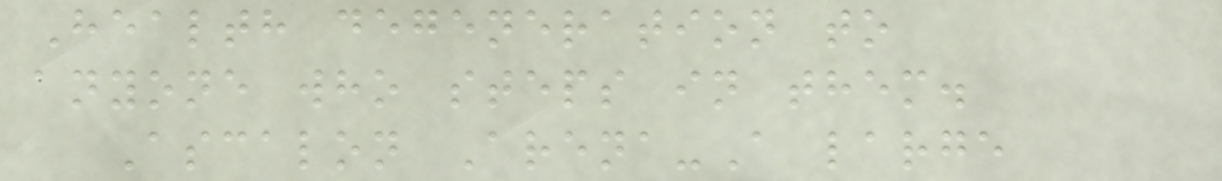Health degeneration to
anyone who steps in them.
Ascalon Arena-A large
